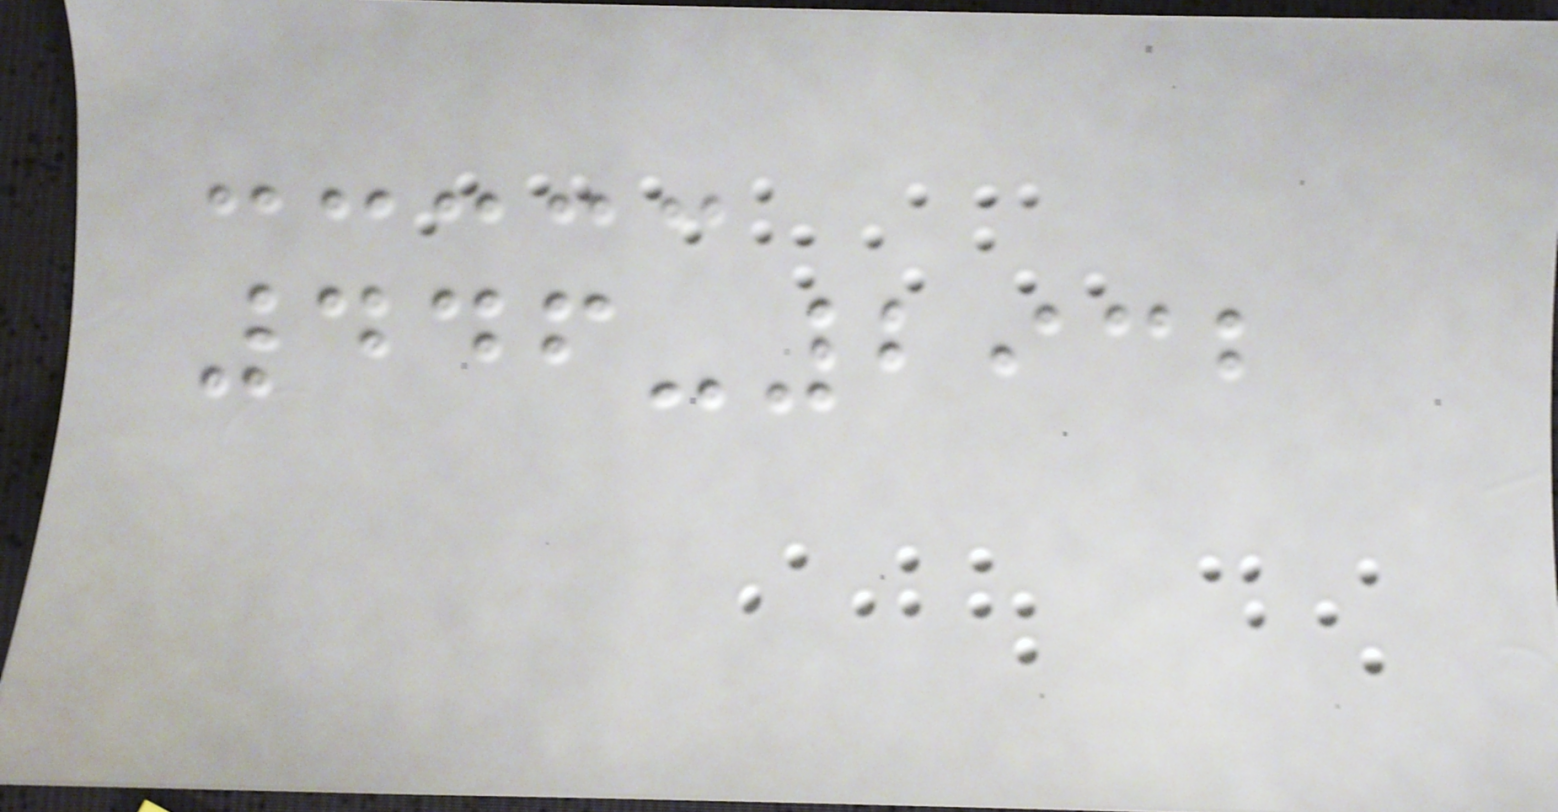446-2932
